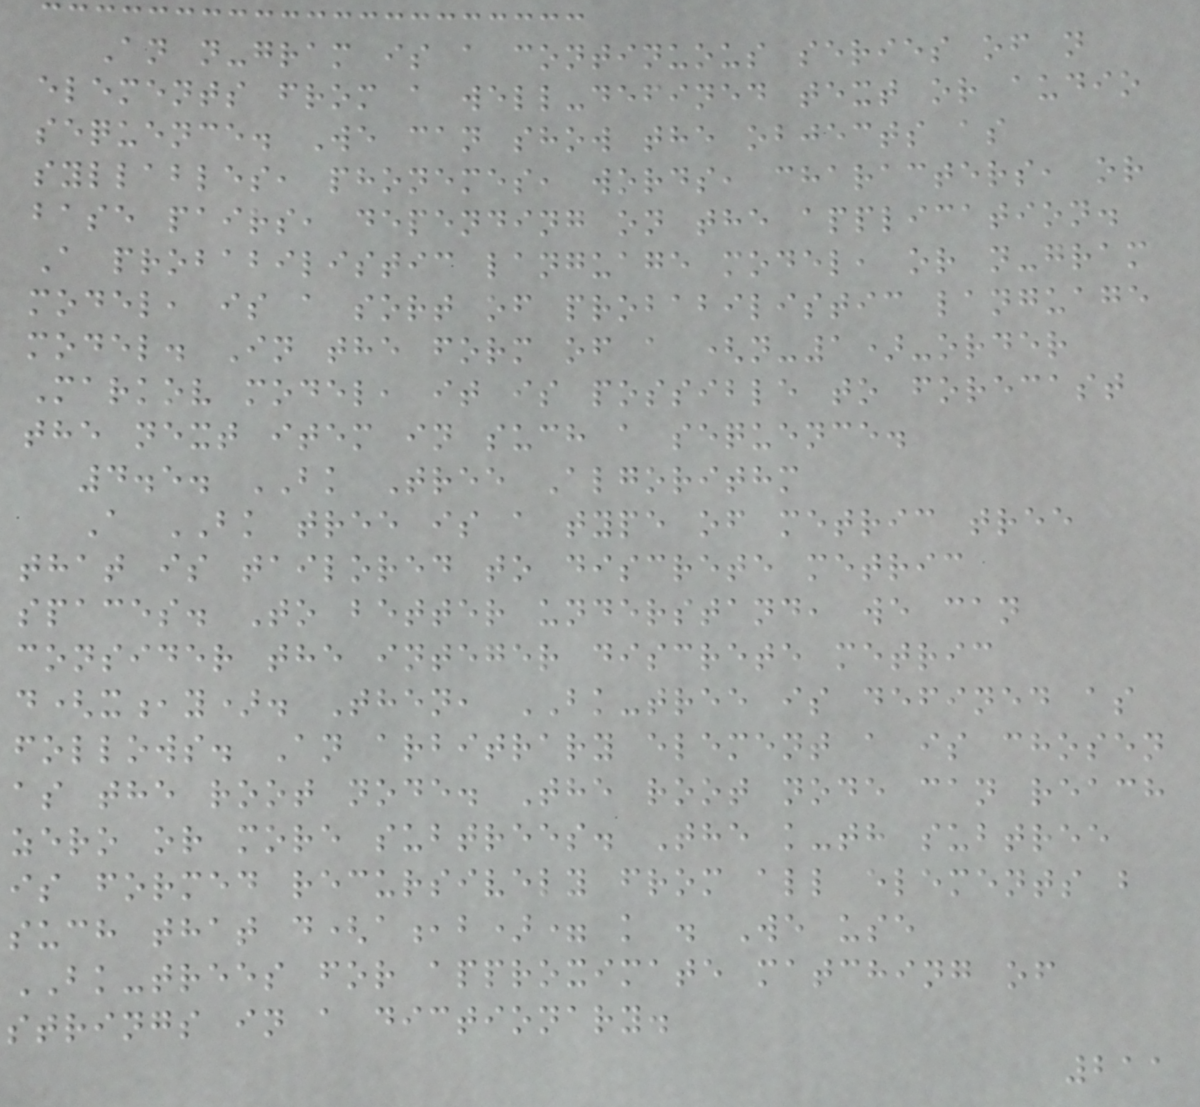An n-gram is a continuous series of n
elements from a well-defined text or audio
sequence. We can show the objects as
syllables, phonemes, words, characters, or
base pairs, depending on the application.
A probabilistic language model, or n-gram
model, is a sort of probabilistic language
model. In the form of a (n-1)-order
Markov model, it is possible to forecast
the next item in such a sequence.
4.5. BK Tree Algorithm
A BK tree is a type of metric tree
that is tailored to discrete metric
spaces. To better understand, we can
consider the integer discrete metric
d(x,y). Then, BK-tree is defined as
follows. An arbitrary element a is chosen
as the root node. The root node can reach
zero or more subtrees. The k-th subtree
is formed recursively from all elements b
such that d(a,b)= k . We use
BK-trees for approximate matching of
strings in a dictionary.
211
